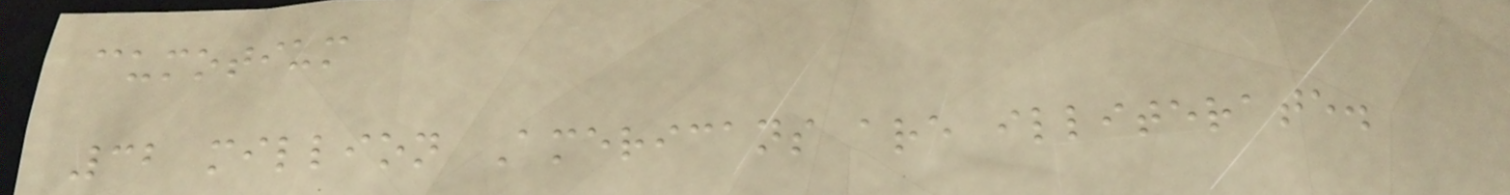cumotium
32 million Americans are illiterate.
